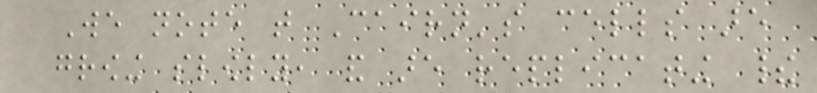We note that Cairn's cells are
growing slowly, and are replicating their
